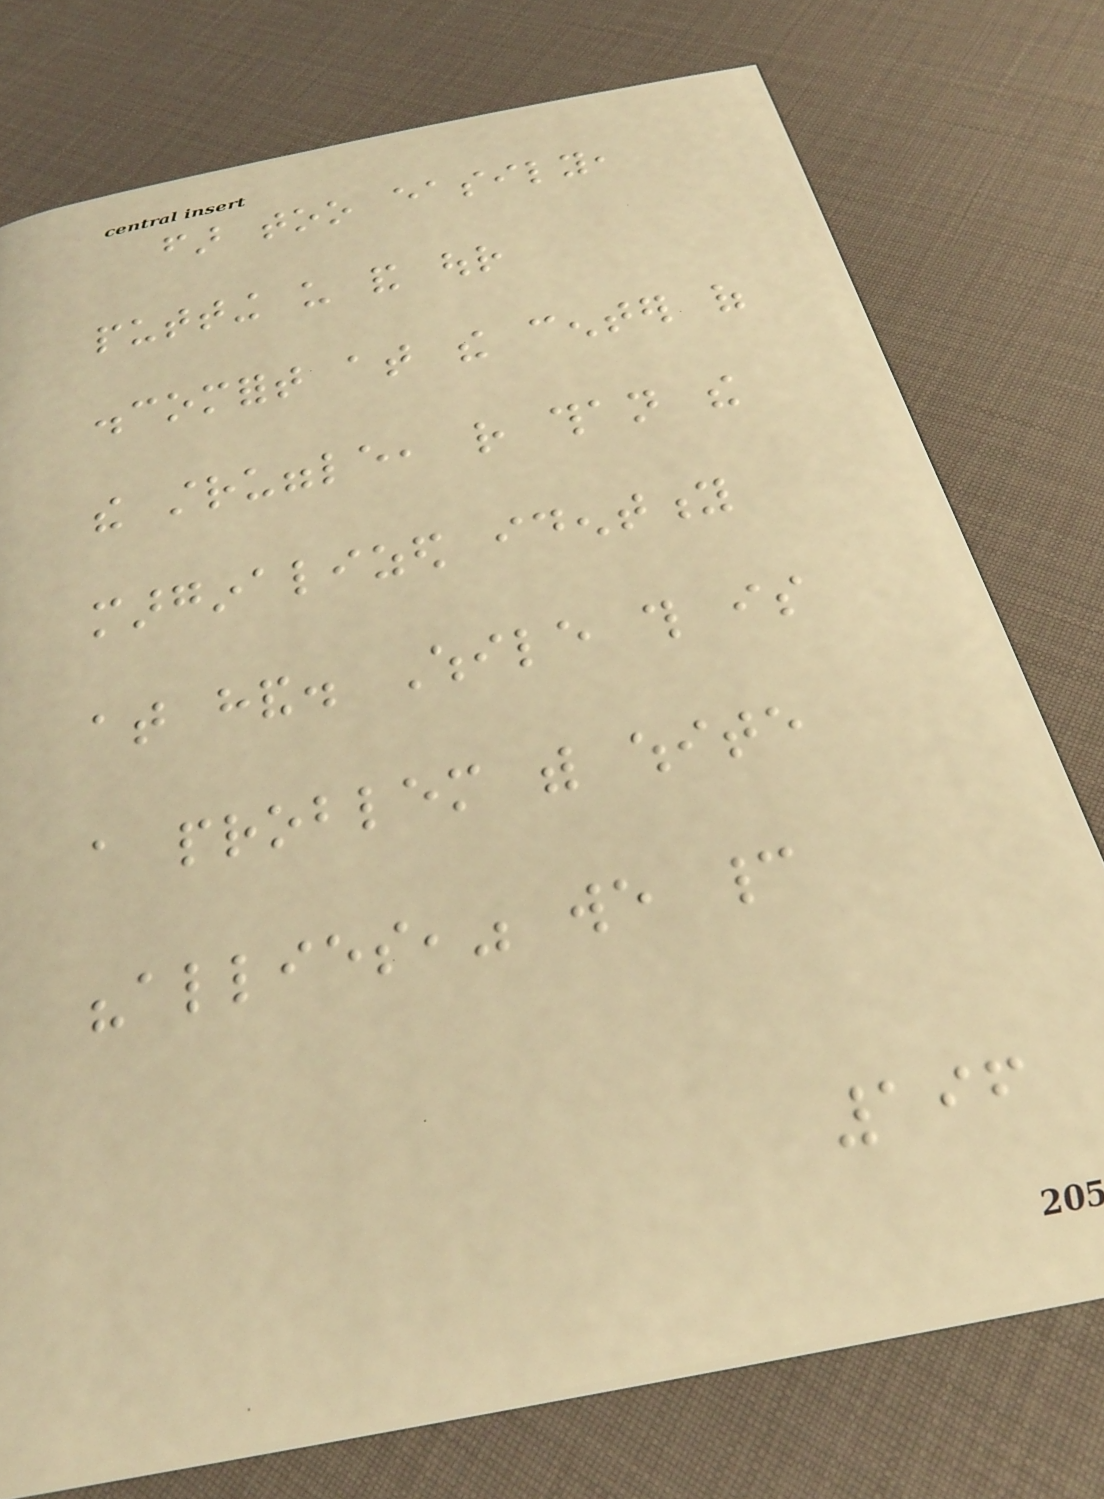far too easily,
putting us and our
discomfort at the center of
the struggle, rather than the
marginalized identity
at hand. While this is
a problem with white
"allies," we cannot
196
